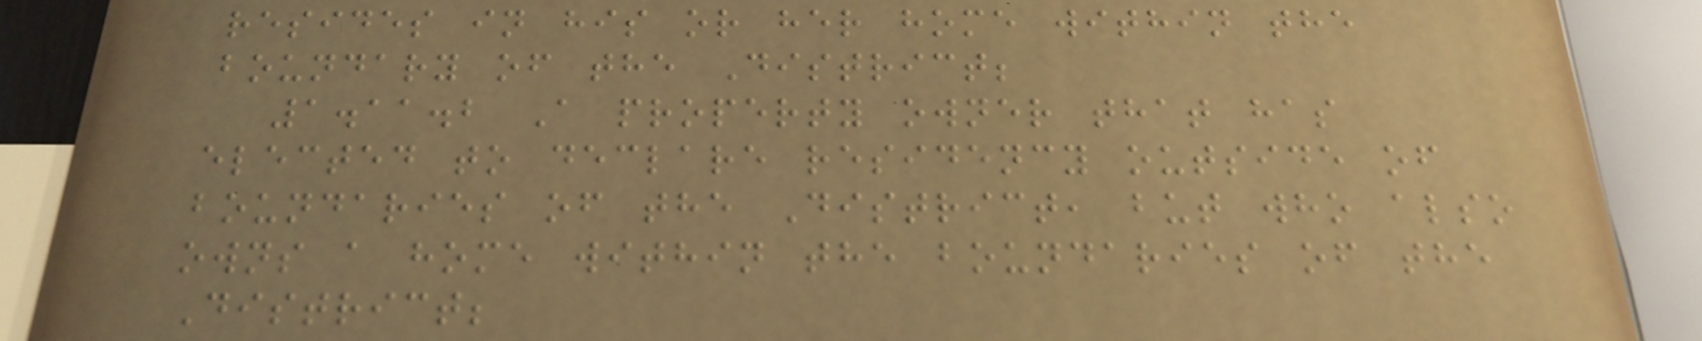resides in his or her home within the
boundary of the District;
1.11.2 A property owner that has
elected to declare residency outside of
boundaries of the District, but who also
owns a home within the boundaries of the
District;
